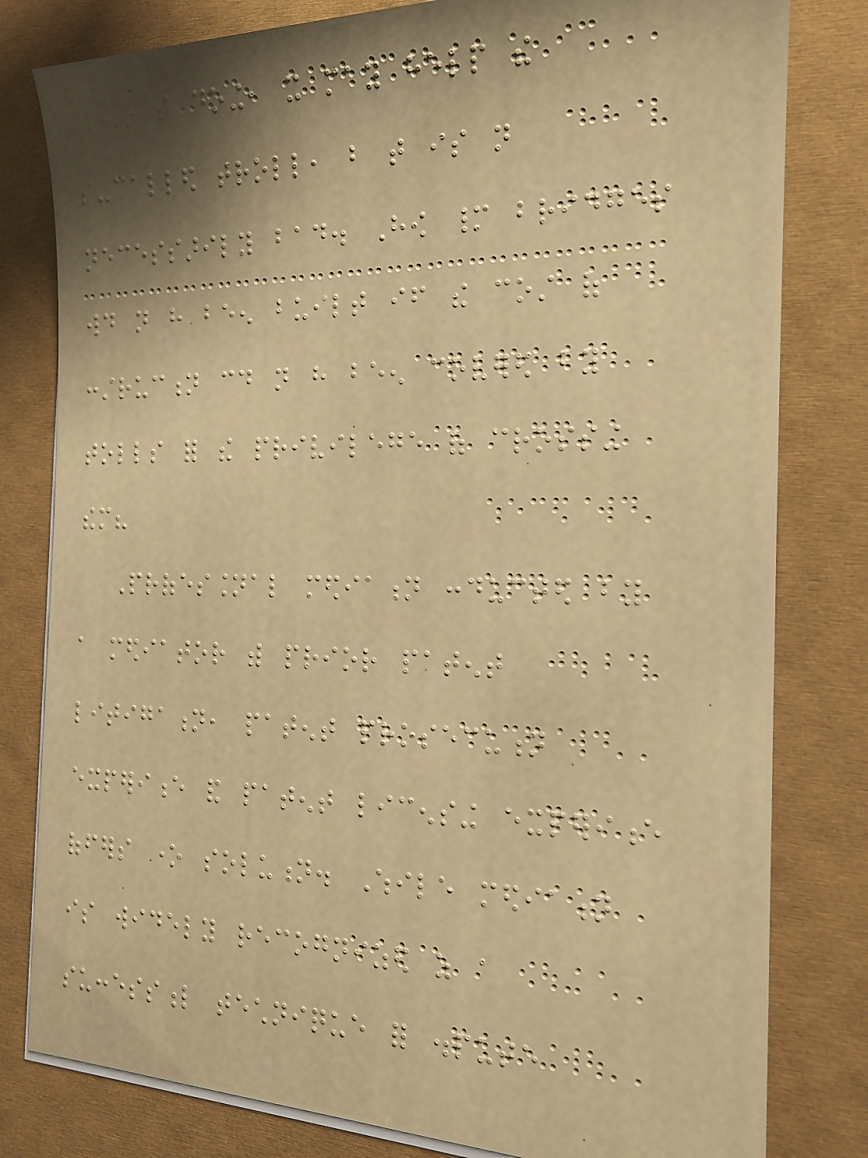In so doing, it may help the
so-called troll, but that is not
necessarily bad. How many bridges
would not have been built if the cost of
construction could not have been covered by
tolls for the privilege of crossing
them?
Professional mediation conducted by
a mediator with prior patent
litigation, patent prosecution
experience and patent licensing experience
offers one solution. While mediation
is widely recognized as a
successful technique for dispute
